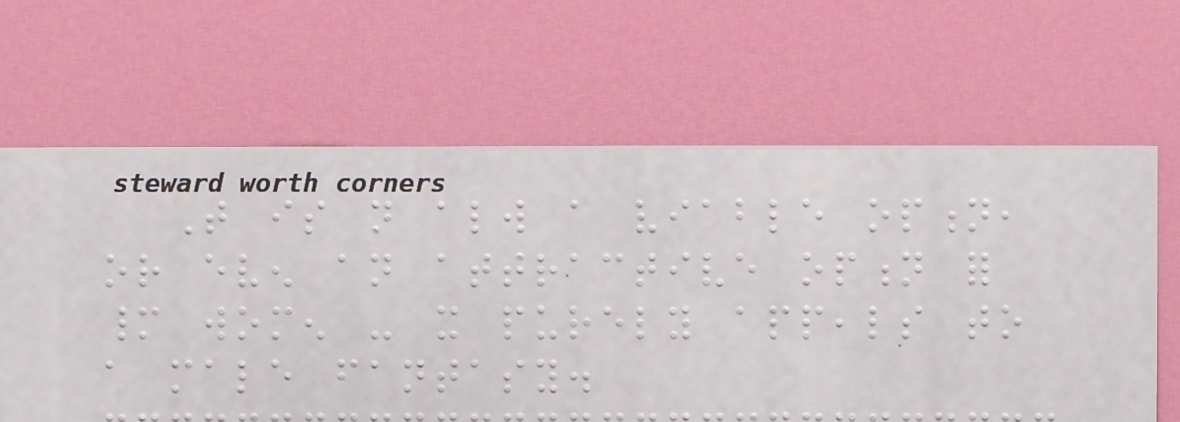That is not always a viable option,
or even an attractive option for
many women - it purely appeals to
a male fantasy.
